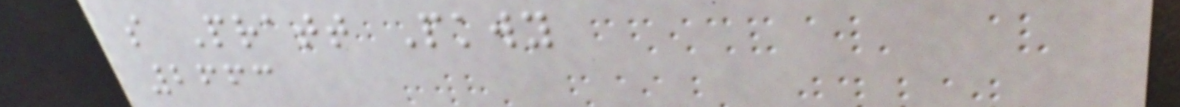s Pratt Pkwy
2663
